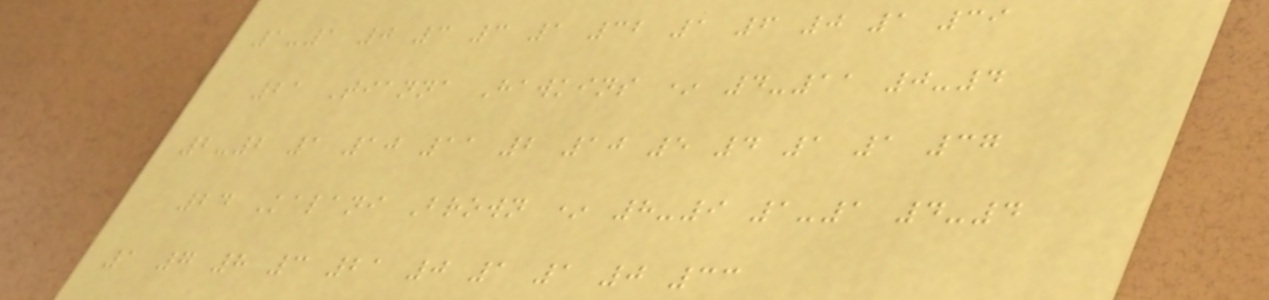1-1 0 3 3 1 32 1 6 0 1 39
21 Tianna Hawkins * 4-11 0-4
2-2 1 10 11 2 10 5 4 1 1 37
24 Kalani Brown * 8-9 1-1 4-4
1 7 8 3 21 0 1 1 0 33
